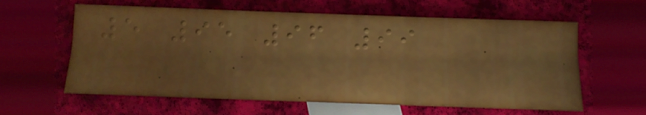5 95 96 99
